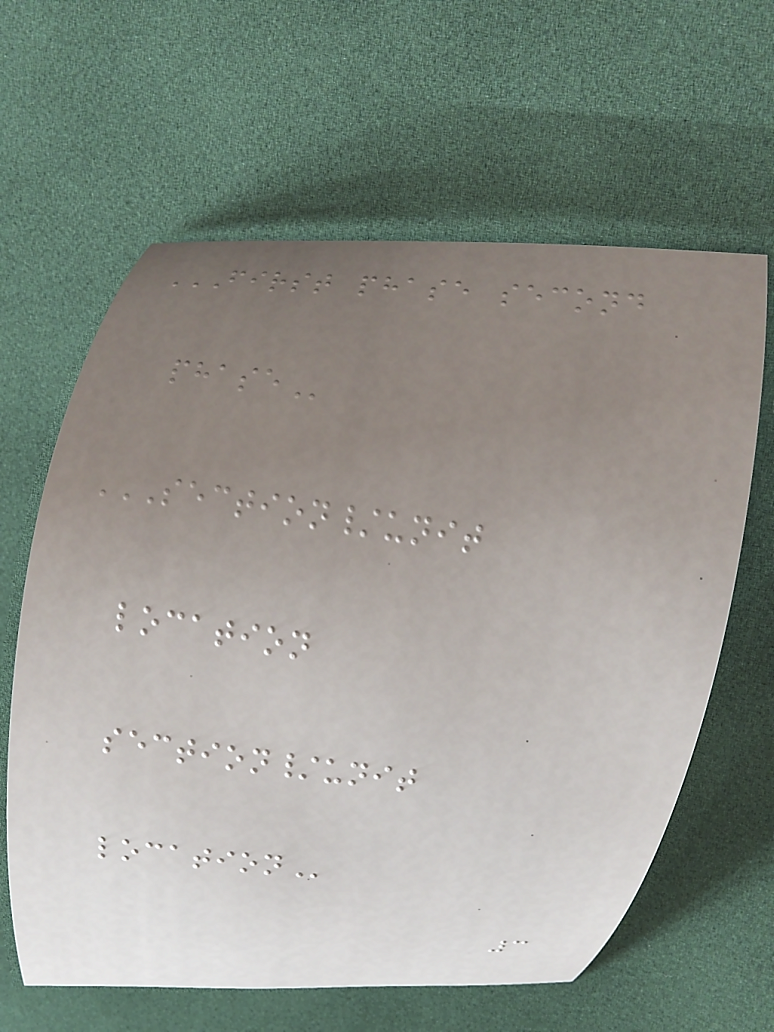FIRST PHASE SECOND
PHASE
SECTION/UNIT
LOCATION
SECTION/UNIT
LOCATION
3
